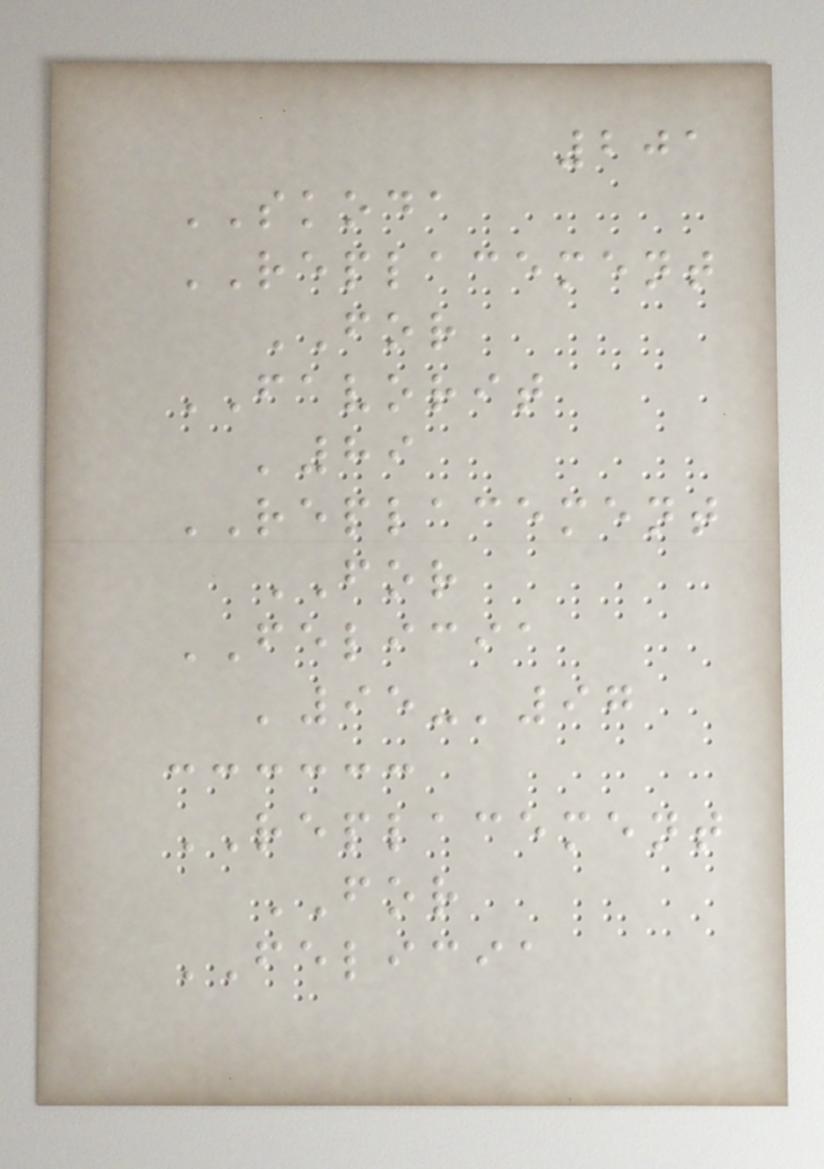201
SKODA
REPLACEMENT
FOR
FAVORIT
'89
REPLACEMENT
FOR
FELICIA
'95-'97
REPLACEMENT
FOR
FELICIA
